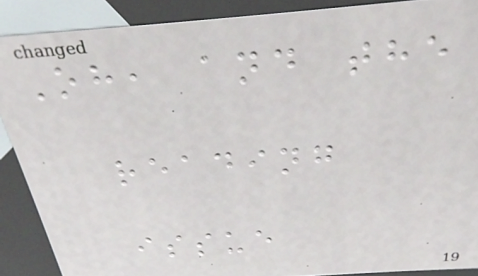Oh, and the
reading
issue
